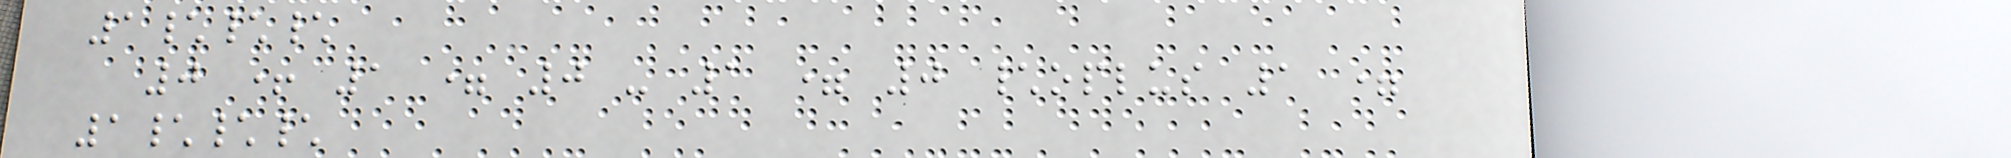1\\\
0 + 1 = 0 - 1 = 0 \oplus 1 =
1\\\
